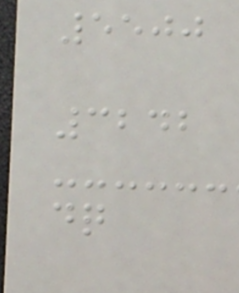5500
3242
dq
